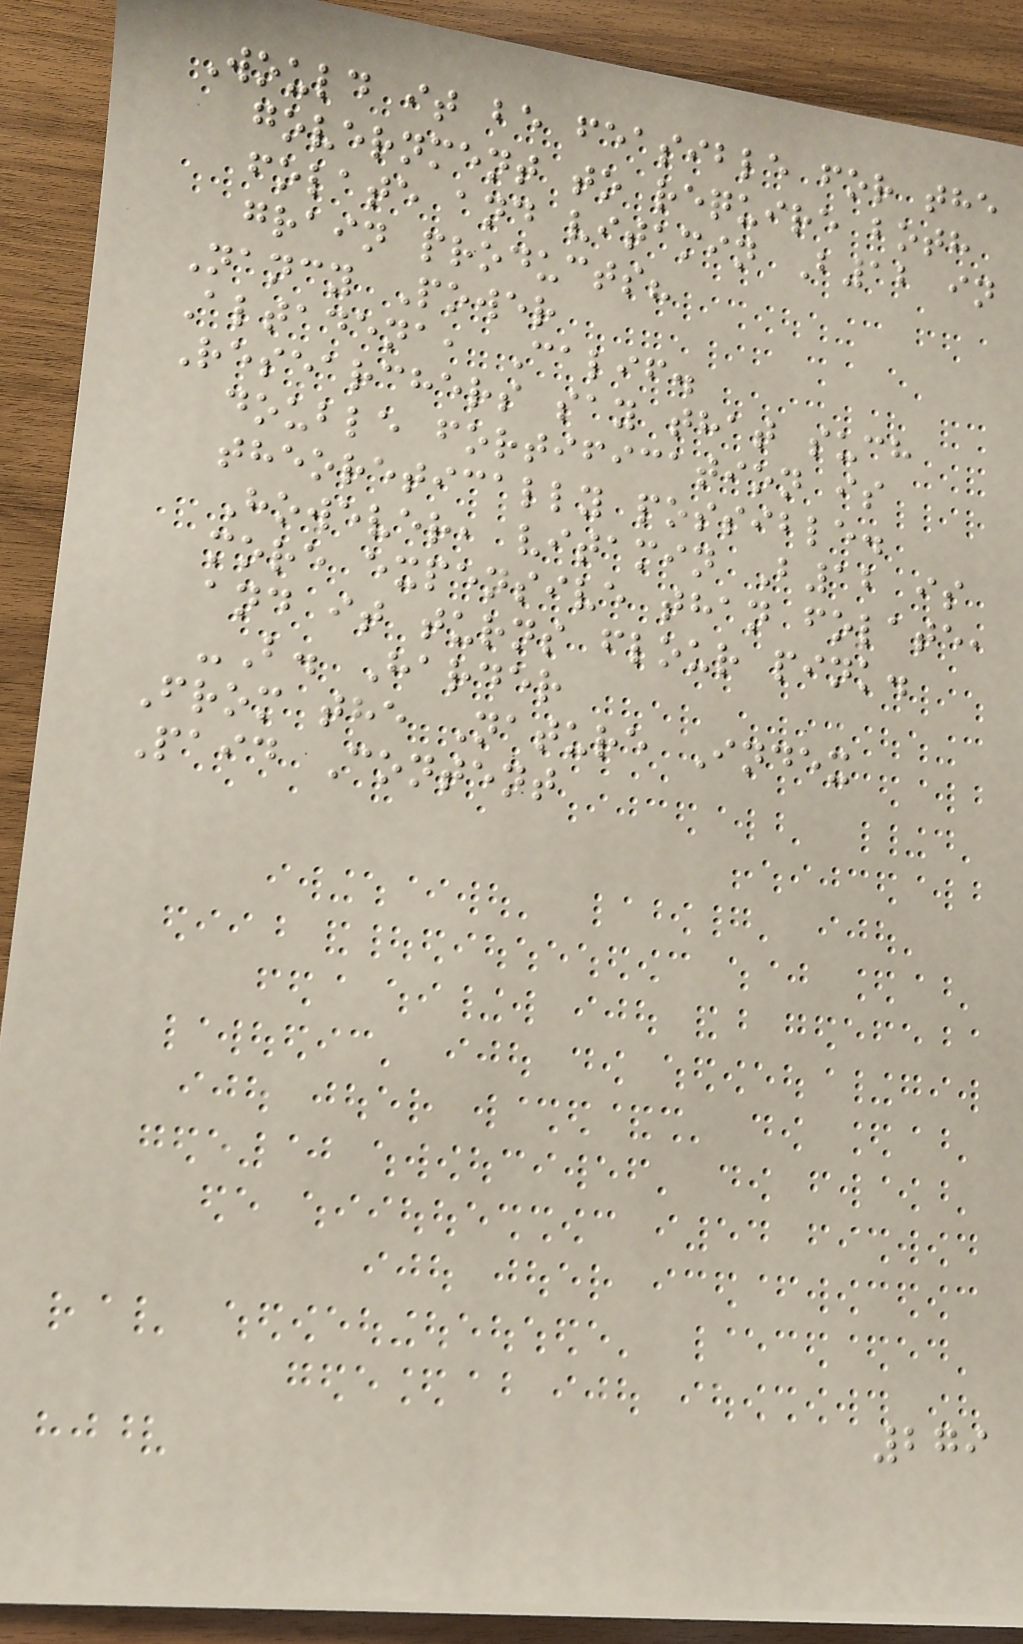Would it be feasible for the
government to require both
folate and vitamin B12 in
grain products?
Nancy Power
Altadena, Calif.
Researchers say that such
double fortification is
theoretically possible.
However, vitamin B12 is
more expensive than folate,
and it turns flour pink.
-B. Harder
From the Nature Index
Paid Content
279
